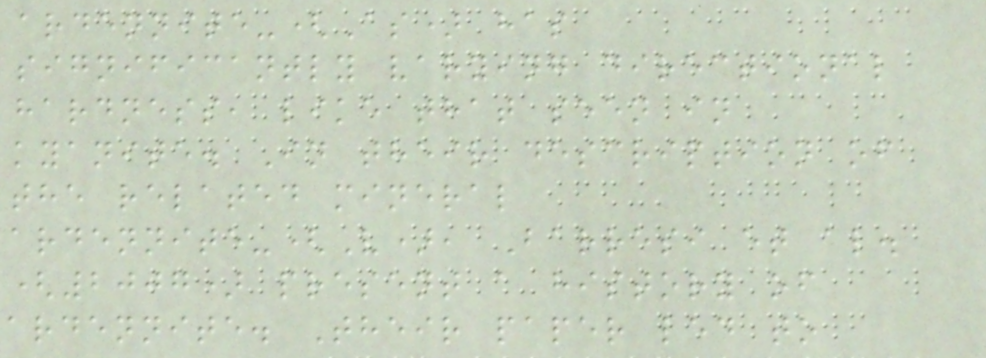ardennite-(As) has
significantly varying directional
hardness, like that seen in
kyanite. In their description of
the related mineral
ardennite-(V), Barresi et al.
(2007) present a history of
ardennite. Their paper led to
